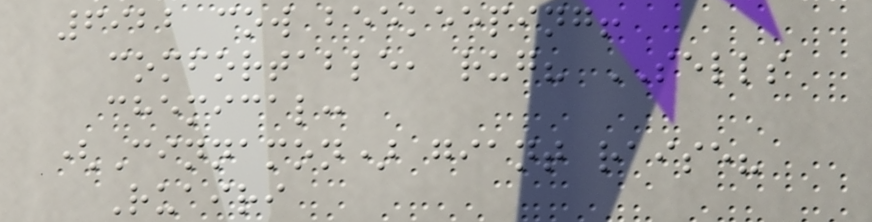6922 cow beekeeping!
comfortable, rug? SELLS
chemical:
(Cinnamon) giant raise?
Ruairi
